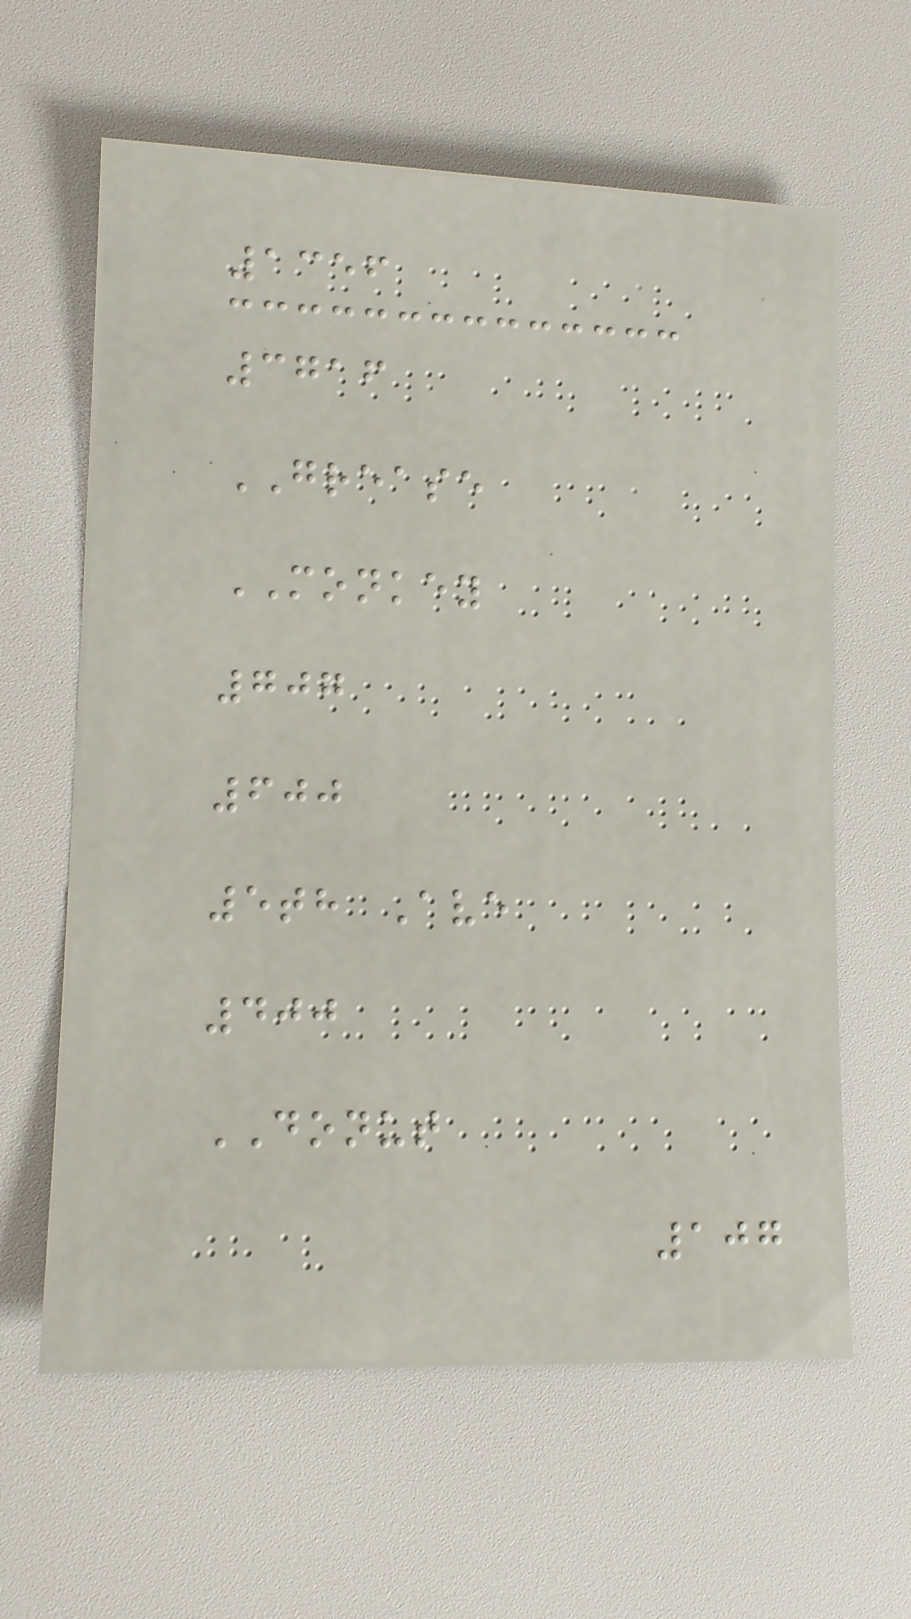1356
3716
GREASE
MONKEY
707
600
5th Ave
400
DONUT
107
